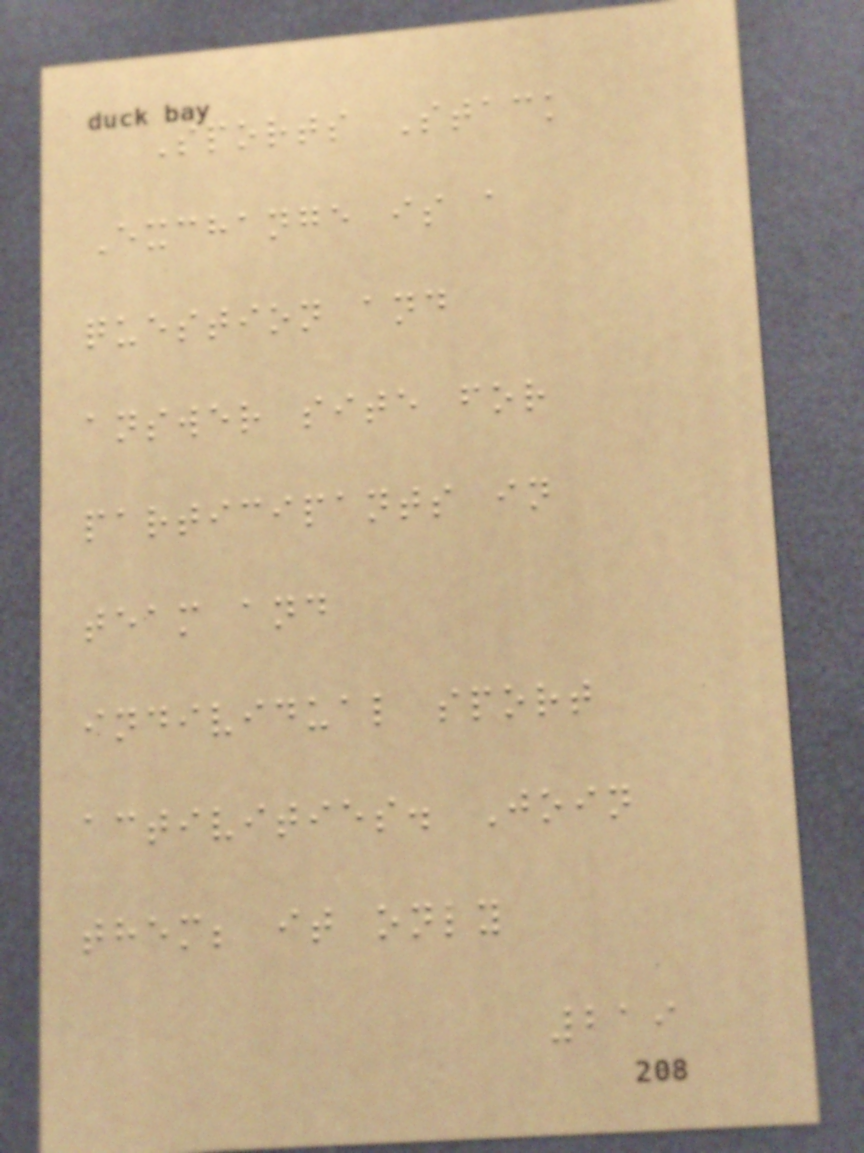Sports Stack
Exchange is a
question and
answer site for
participants in
team and
individual sport
activities. Join
them; it only
219
